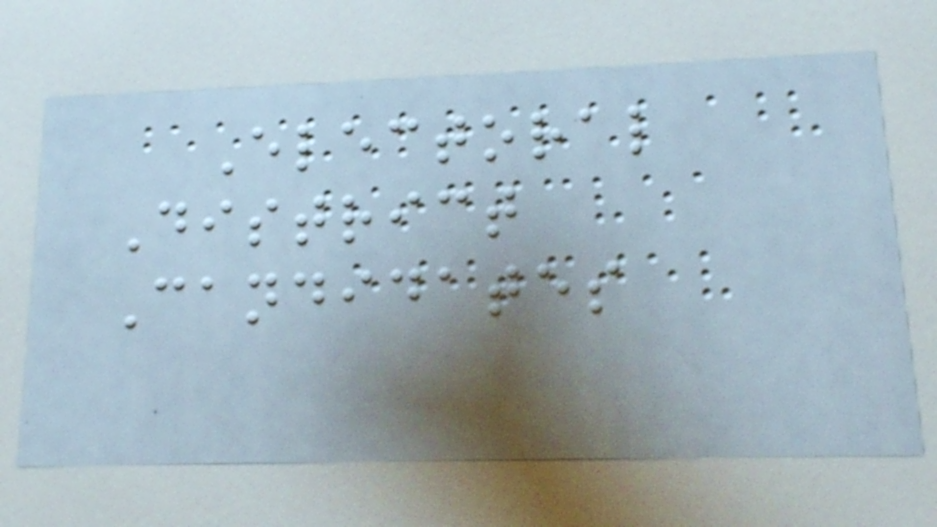Electoral
District
Candidates
